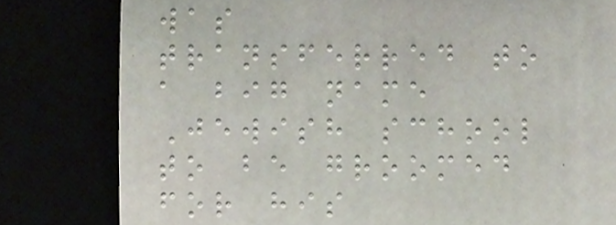was
transferred to
a big name
Jewish school
to be groomed
for his
